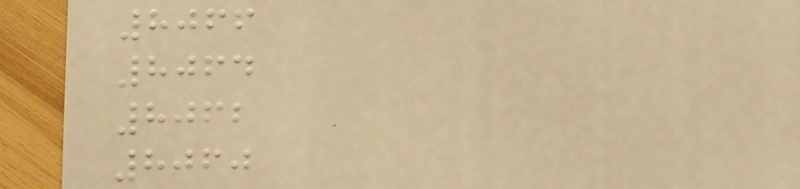8066
8064
8062
8060
